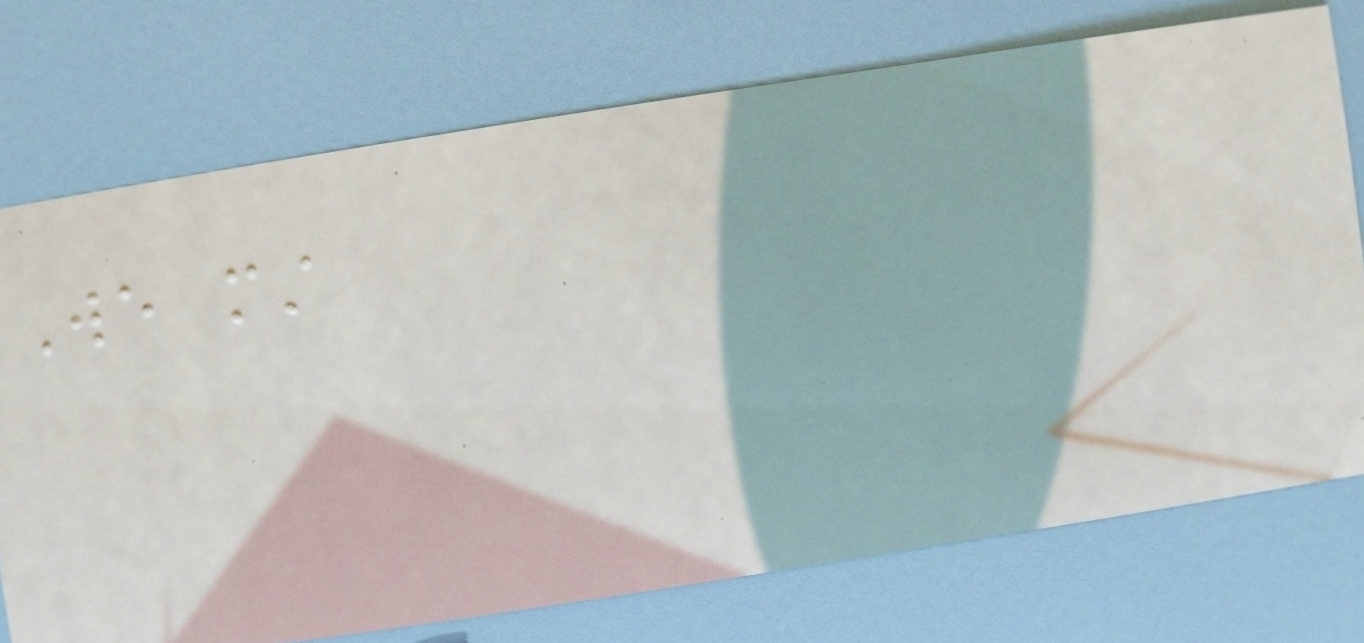We must
